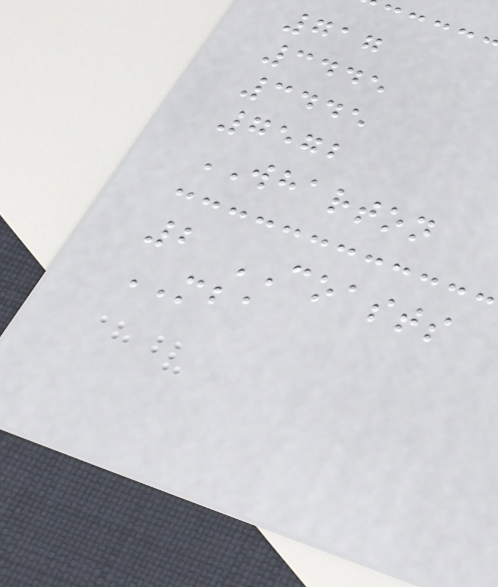717
3445
3445
7572
WHARTON
2 COASTS
MBA
